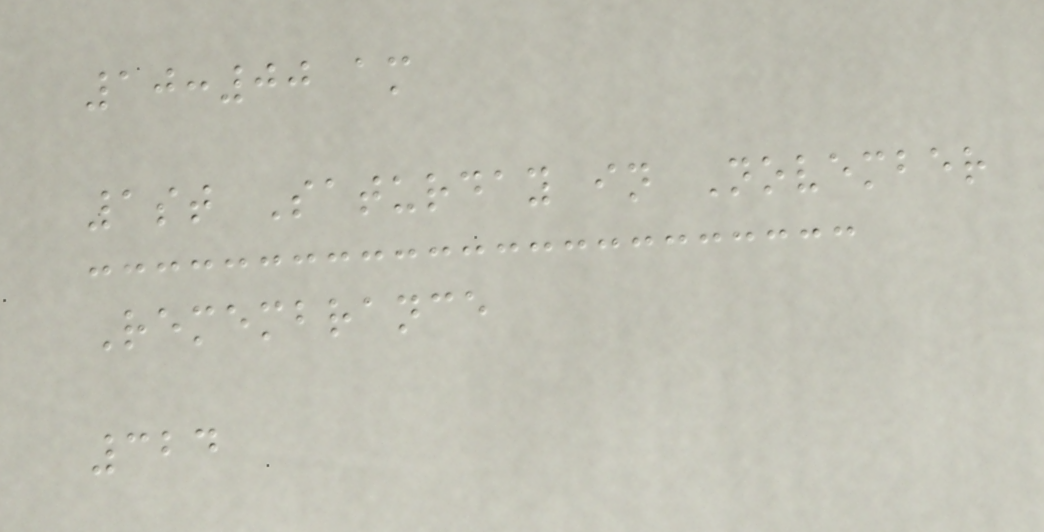10:00 am
1st Saturday in November
Remembrance
324
